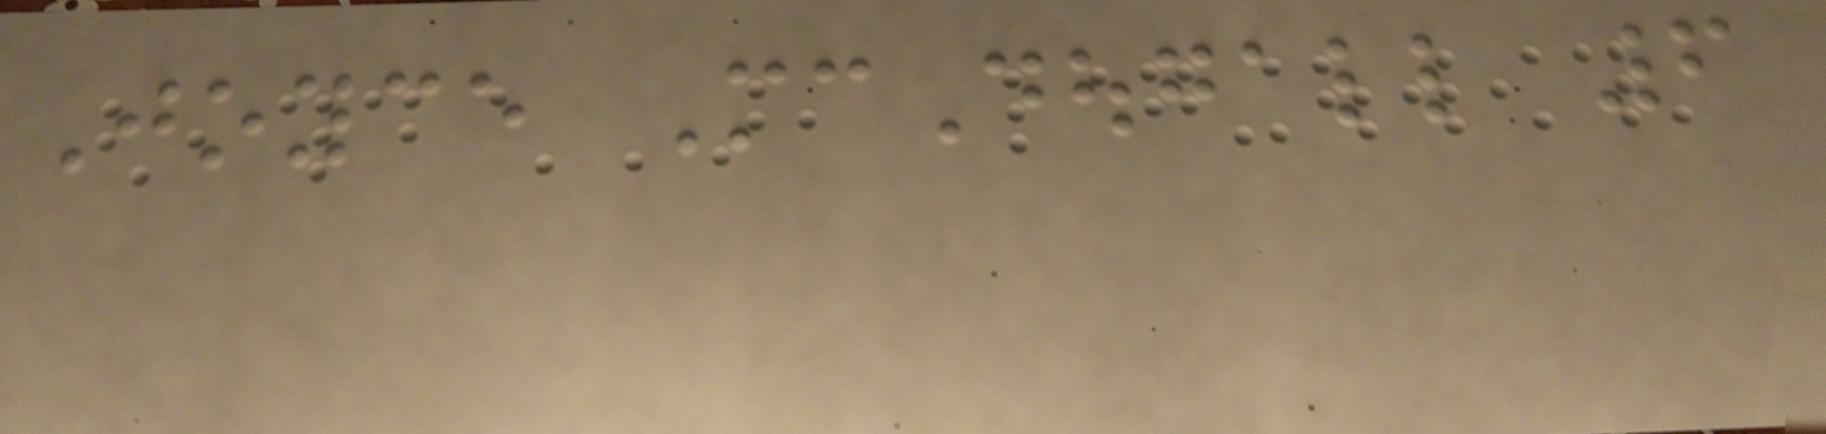Joyce McDougall 6
